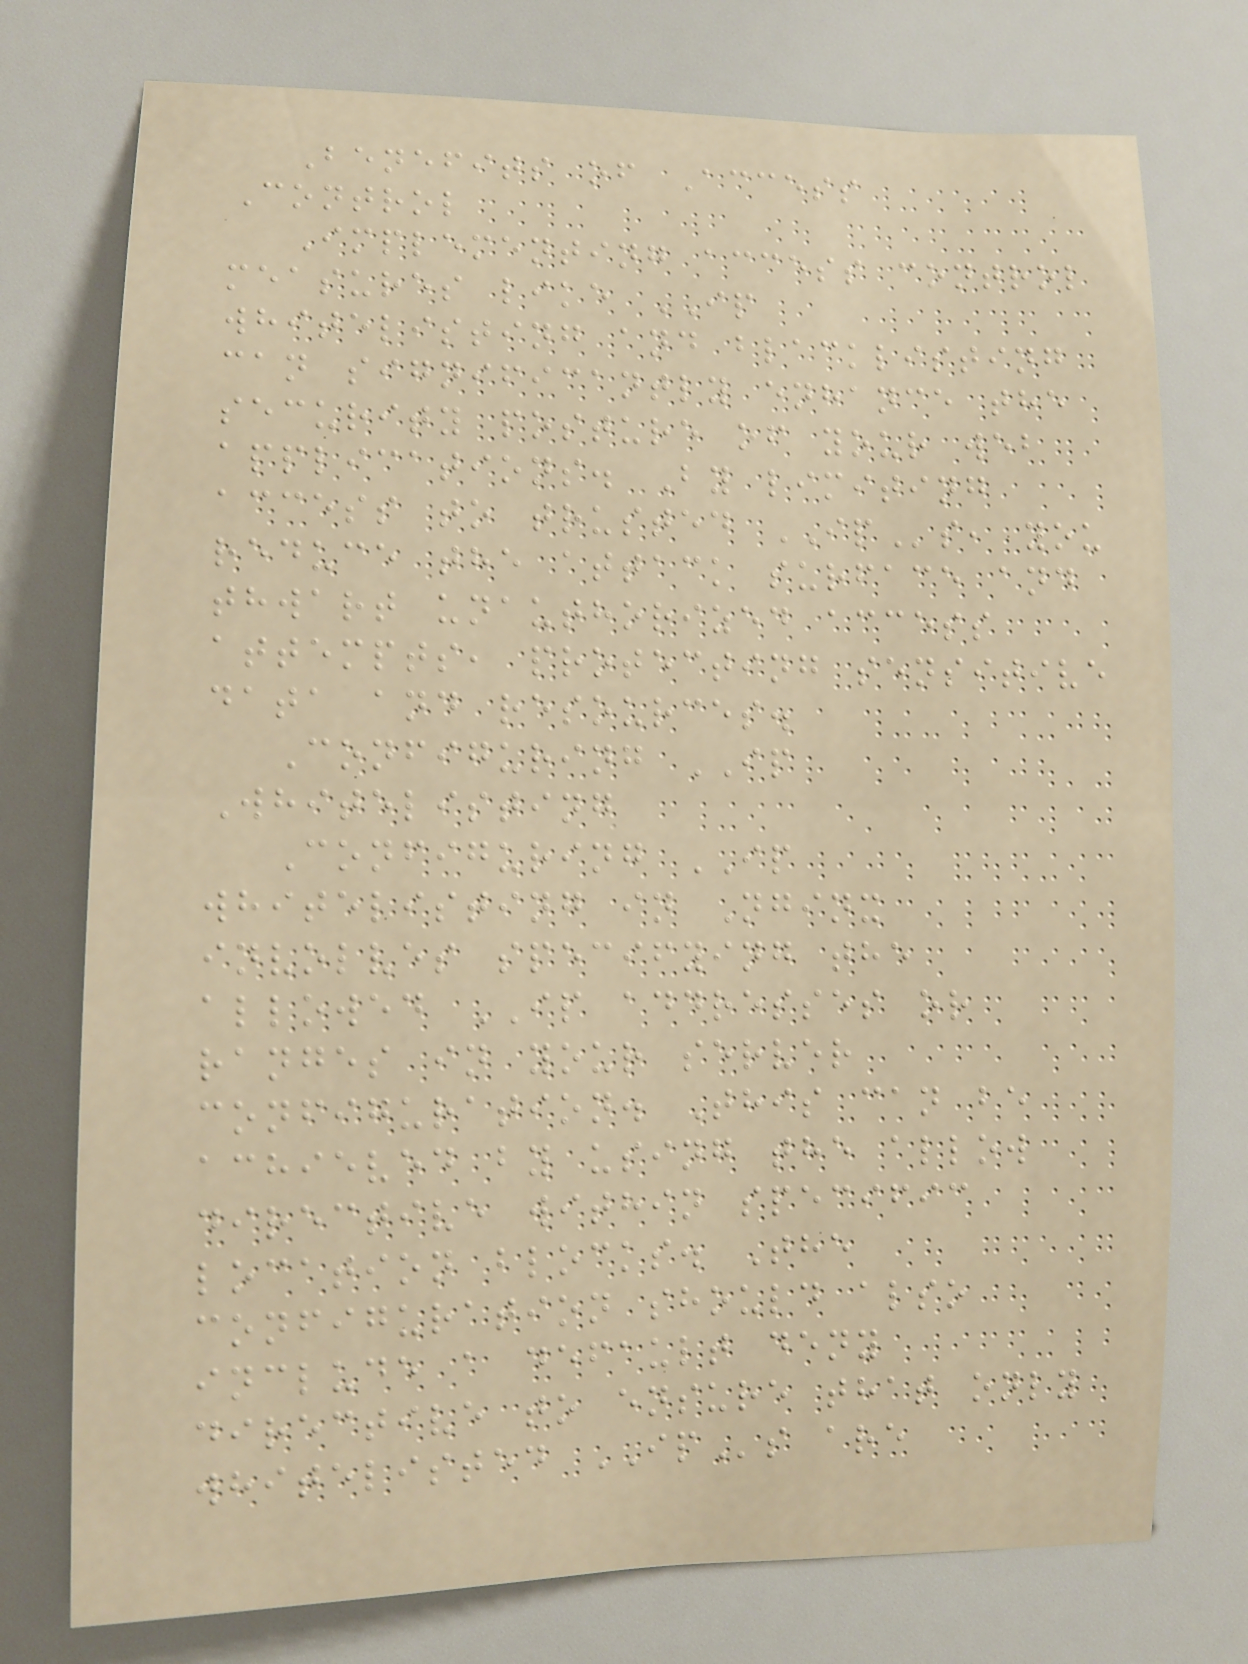Benefits of Access
Control
Implementing access control
measures like IP
whitelisting and blacklisting
can significantly enhance the
security posture of your web
applications. By limiting
access to trusted IPs, you
reduce the attack surface and
thwart unauthorized access
attempts, protecting sensitive
data and resources.
Configuring IP
Whitelisting
Configuring IP
whitelisting in Nginx
involves specifying the
allowed IP addresses or
ranges in your server
configuration. This can be
achieved by using the allow
directive within specific
location blocks. The
configuration should also
include a default deny
directive to ensure that only
whitelisted IPs are
